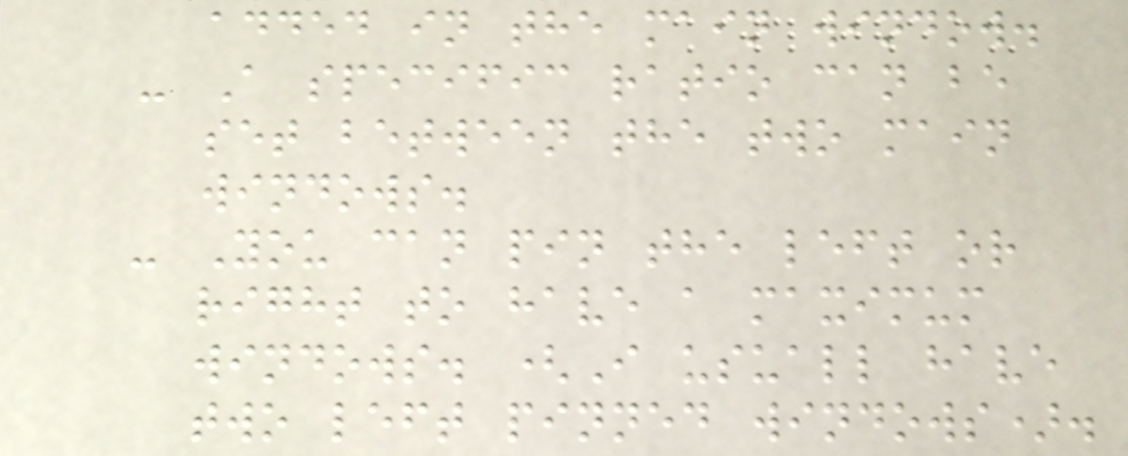added in the main window.
- A specific ratio can be
set between the two main
windows.
- You can pin the left or
right to have a maximum
windows. (I usuall have
two left pinned windows).
